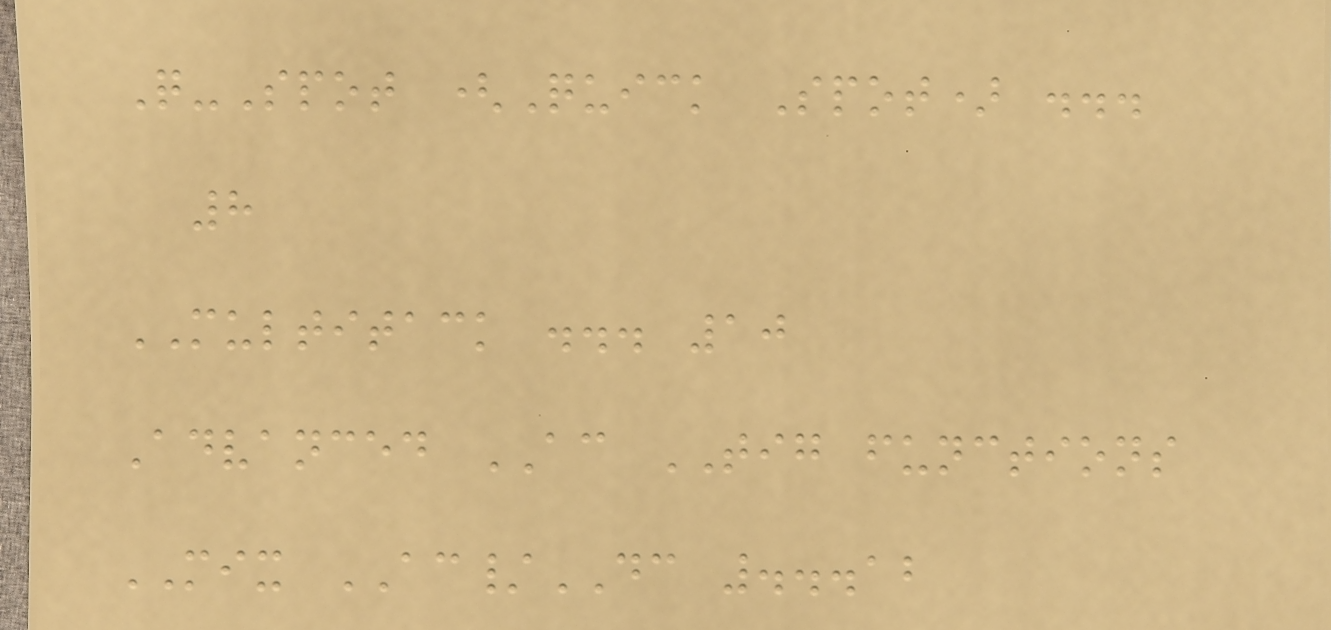Q-Spot (Quick Spot) ...
8
MULTITACK ... 10
Advanced AC TIG functions
MIX AC/DC ...12
